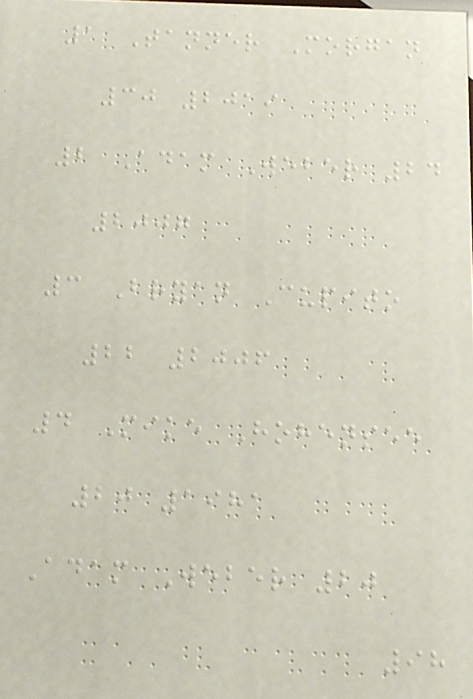1 Tanner Morgan
30 2019
2 Adam Weber 24
2007
3 Bryan Cupito
22 2006
4 Mike Hohensee
20 1981
Adam Weber 20
98
